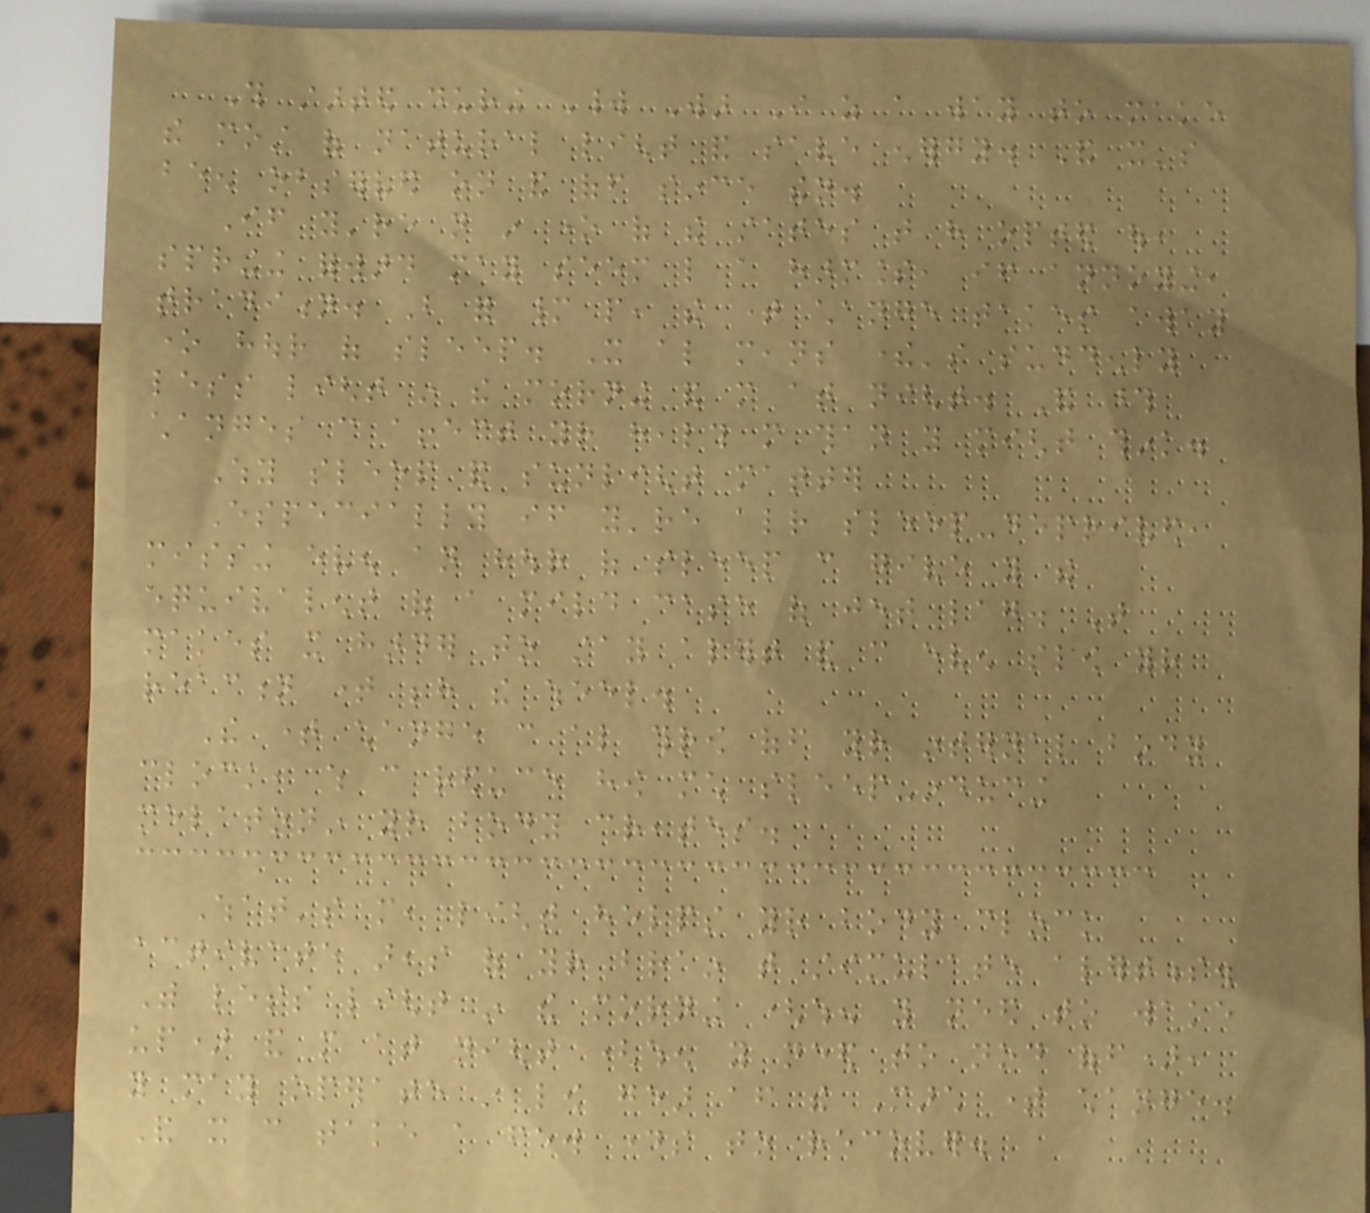This started during World War I as a way to make
the most of natural light and save energy. And it's
been observed on and off since then.
If you're not in one of the states that have opted out,
springing forward may seem like a harmless, if annoying,
tradition. But for many people, the time change takes away
one hour of sleep. It also means there's suddenly
less light in the morning and more at night. And those
changes can affect your health more than you might think.
Why sleep and sunlight matter
Especially if you're already sleep-deprived,
missing even an hour of sleep can give you the
equivalent of a mild case of jet lag. That
makes it harder to stay alert and can even slow your
reaction time behind the wheel.
The time change can also throw off your internal body
clock, which can reduce how much sleep-inducing
melatonin your body creates.
What's more, light helps your body clock
activate areas of your brain that stimulate alertness.
With less light in the morning (when you need to wake
up) and more at night (when you need to nod off),
you may operate in low gear after the March time change.
And it can take a few days to recover.
